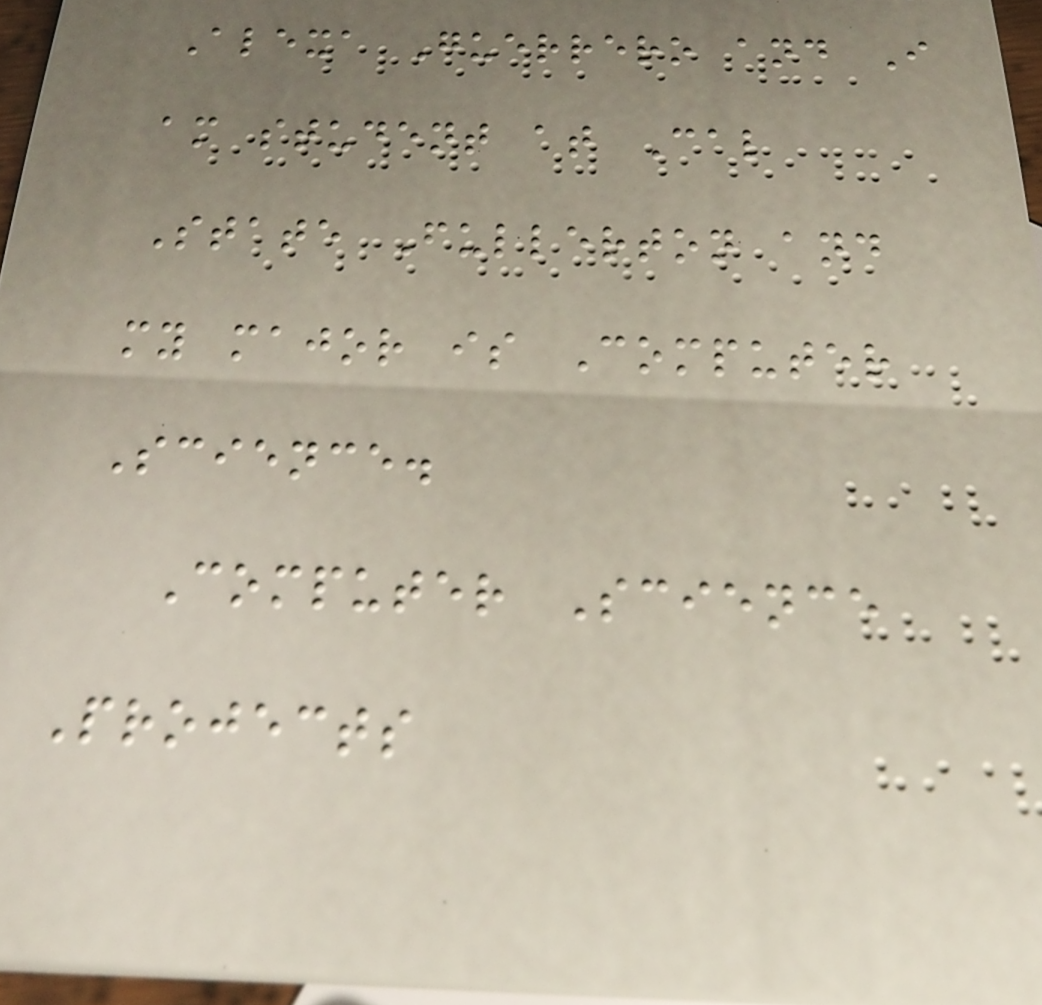Alexa Guerrero and I
am student at Cal
State Fullerton and
my major is Computer
Science.
Computer Science
Projects
